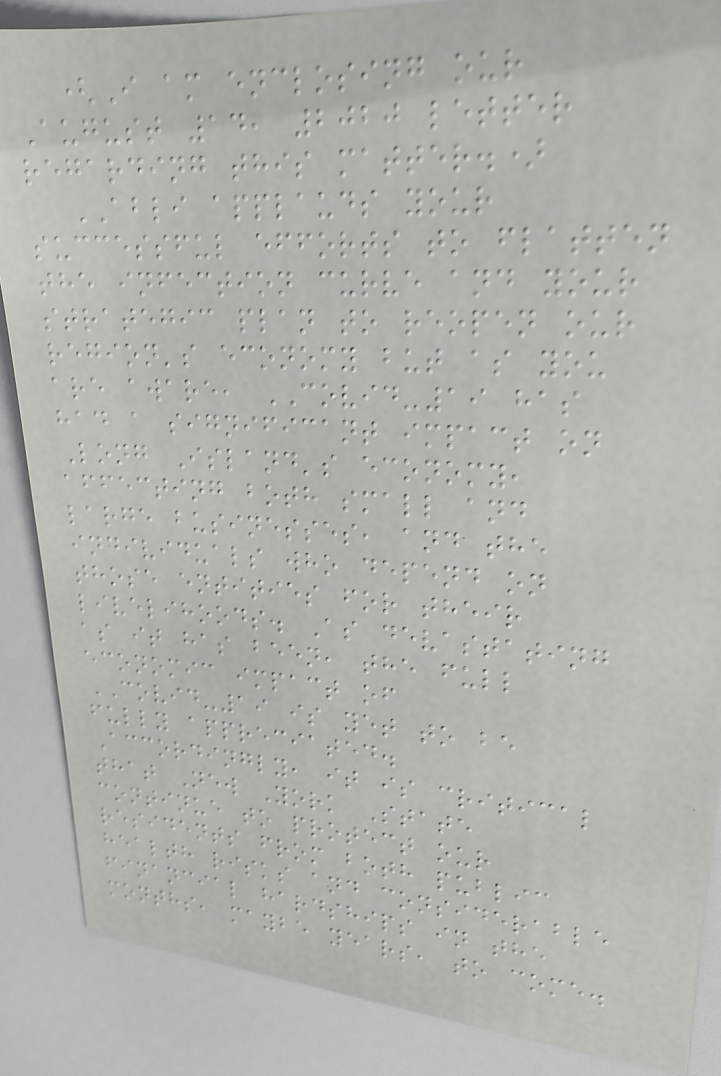(I am enclosing our
August 14, 2020 letter
regarding this matter.)
ABLI applauds your
successful efforts to flatten
the infection curve and your
strategic plan to reopen our
region's economy but as you
are aware, COVID-19 has
had a significant impact on
Long Island's economy,
affecting both small and
large businesses, and the
individuals who depend on
those entities for their
livelihoods. As devastating
as it has been, the full
economic impact of
COVID-19 is yet to be
fully appreciated.
Accordingly, it is critical
that New York State
continue to protect our
residents from both public
health risks and considerable
financial hardships in the
months, maybe years, to come.
